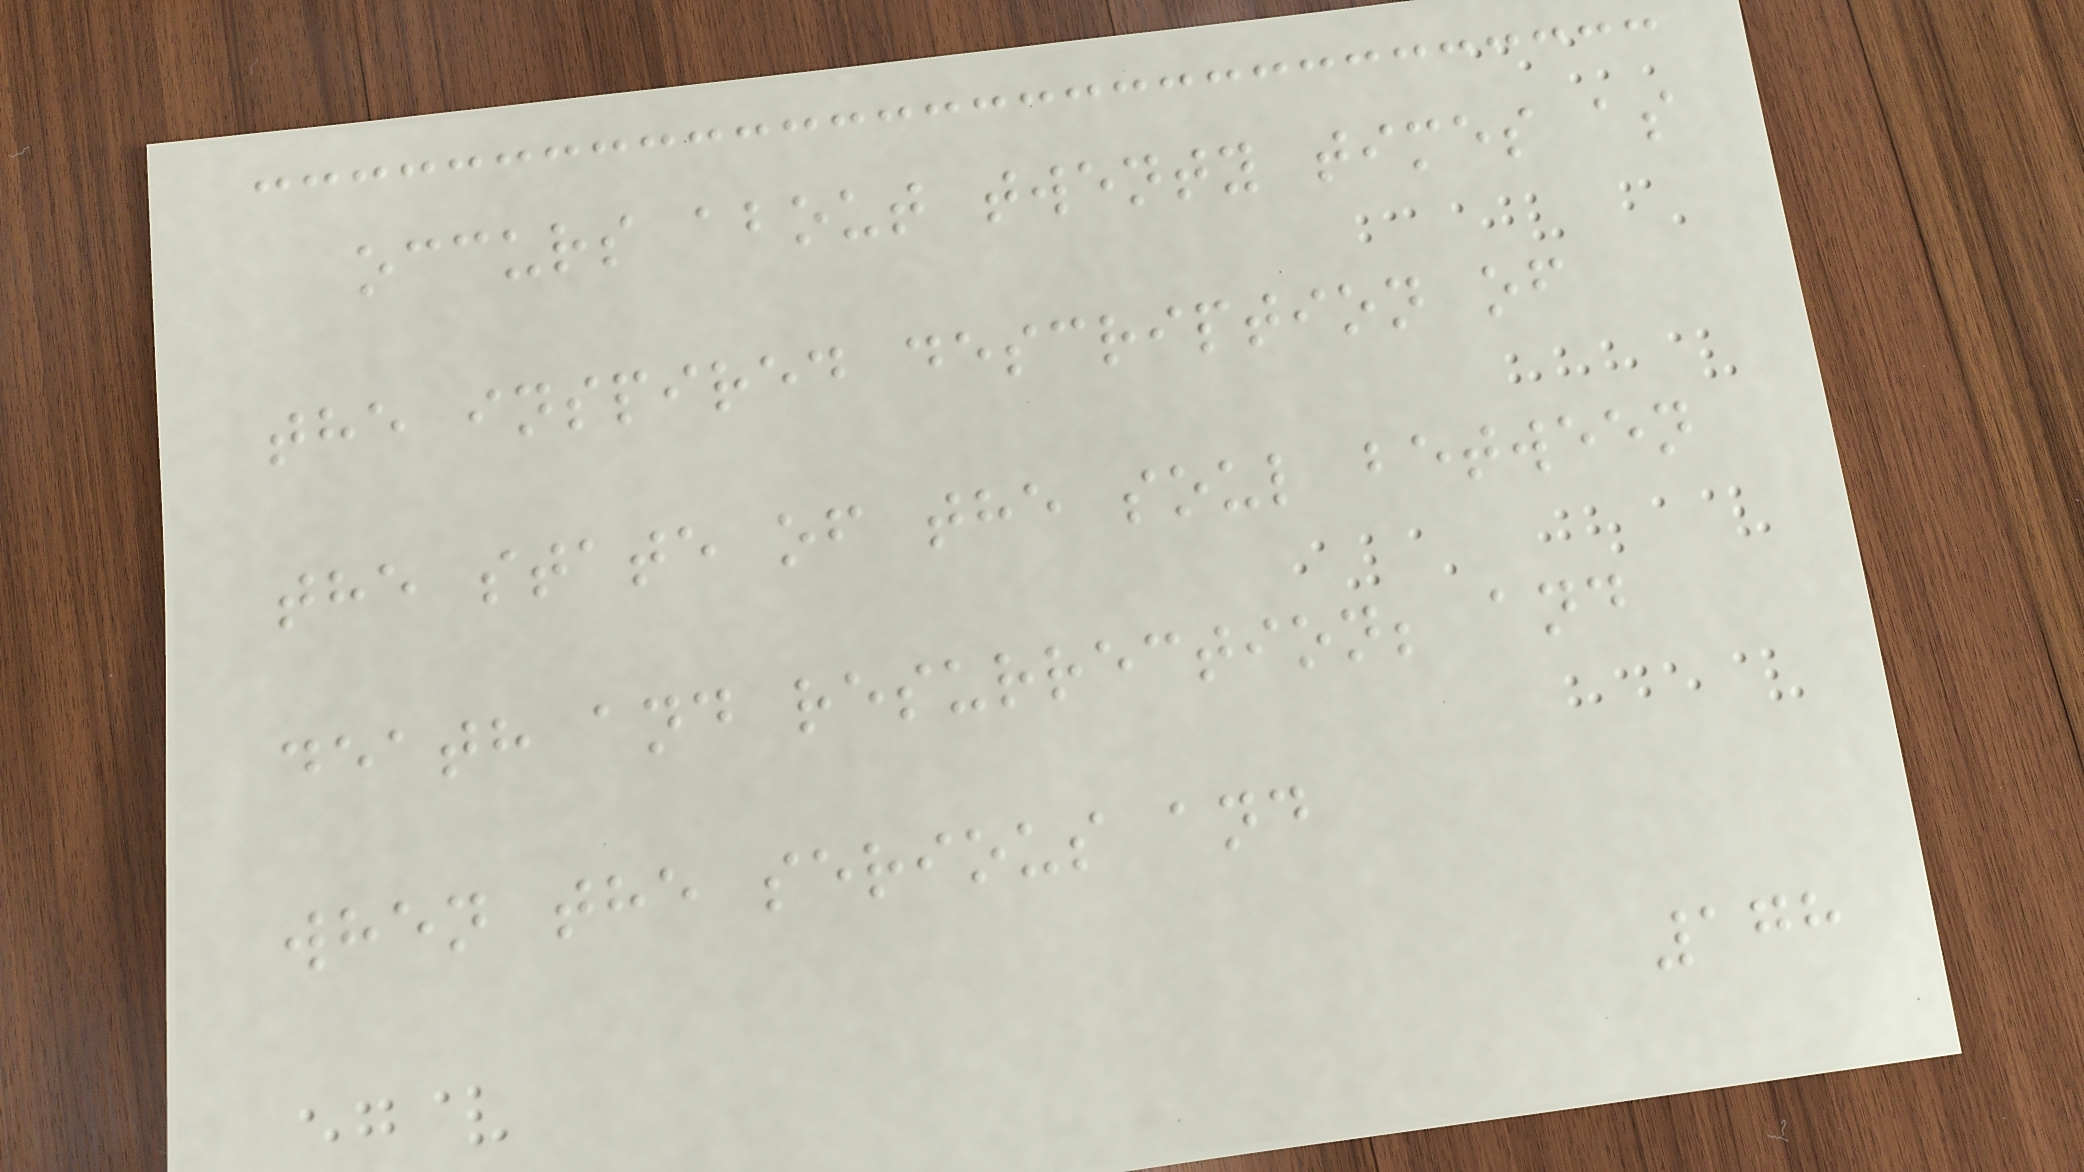occurs about twenty times as
the inspired description of
the state of the soul between
death and resurrection; and
when the serious and
178
